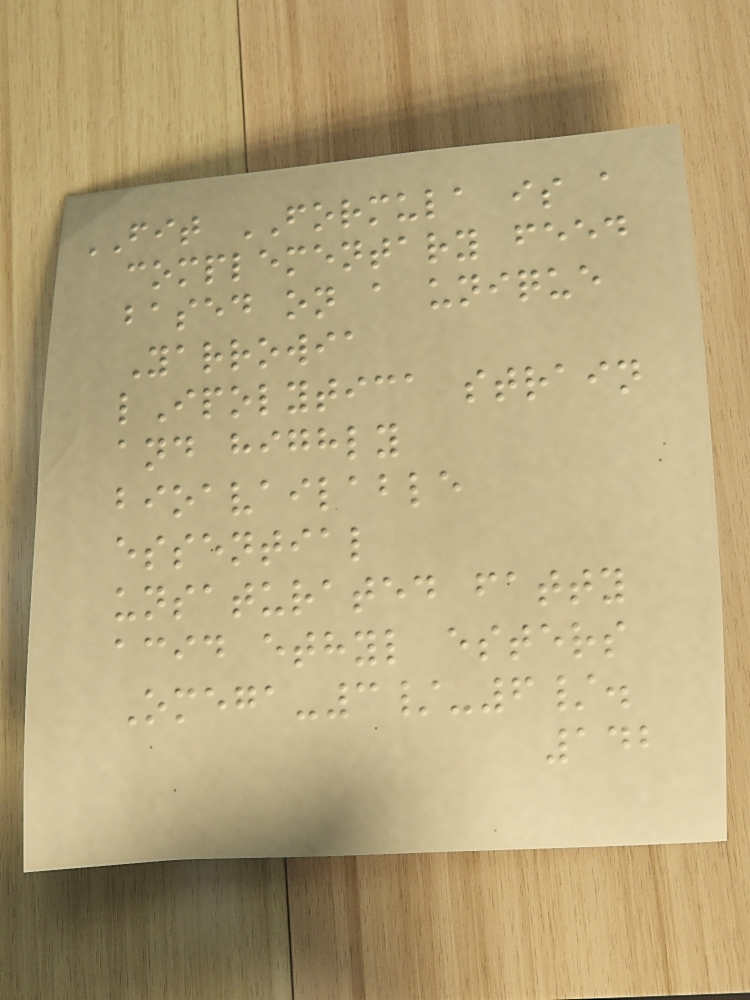FIT FORMULA is a
complementary feed
based on a unique
Yarrowia
lIpolytica strain
and highly
bioavailable
essential
unsaturated fatty
acid ethyl esters
Omega-3/-6/.
142
